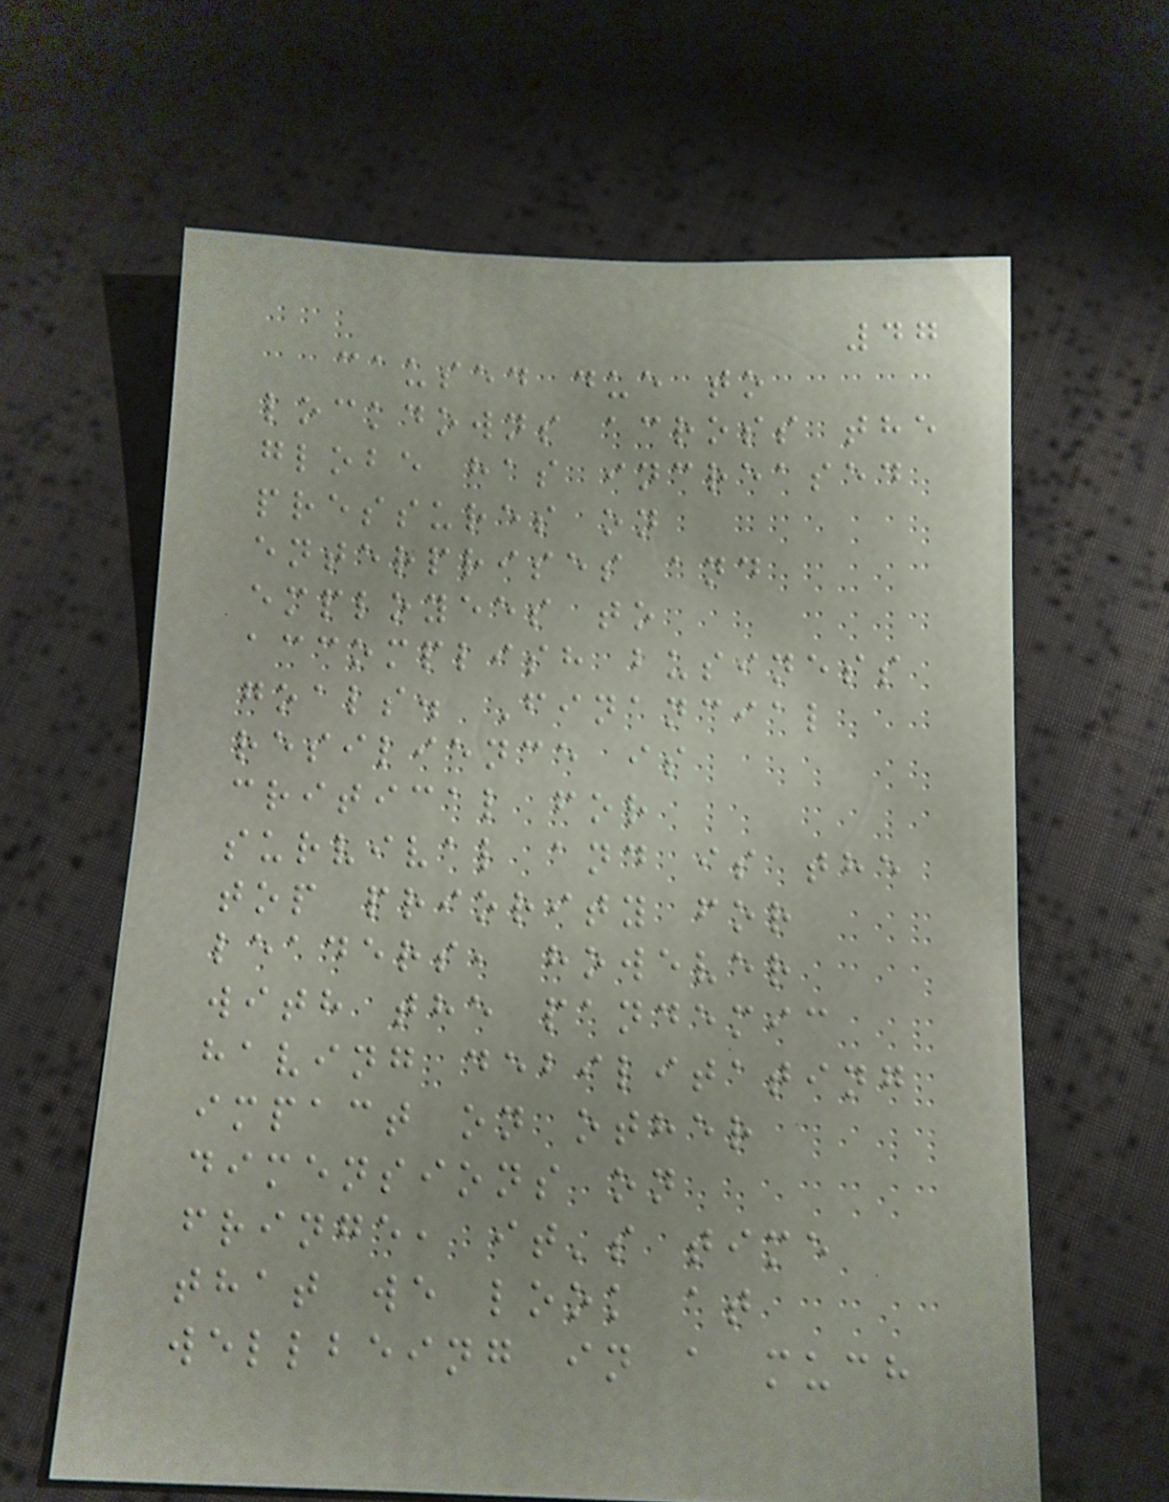47
caused due to
lockdowns across the
globe has increased
pressures on
enterprises and
employees to
accomplish business
goals. Financial
resilience is
critical for
survival and is the
top priority for
leaders, however
with the pandemic
having debilitating
impact on other
dimensions on
fringe, it's time
that we look at
wellbeing in a much
